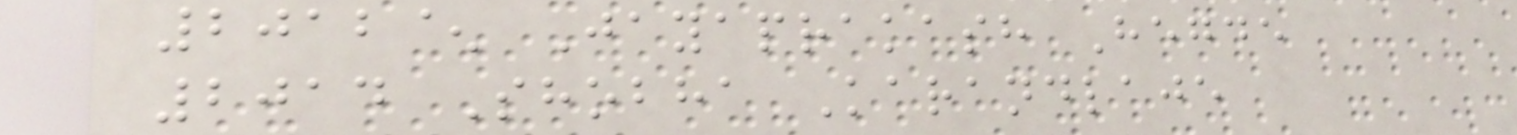2012^ Jayaprakash Hegde
2014 Shobha Karandlaje
